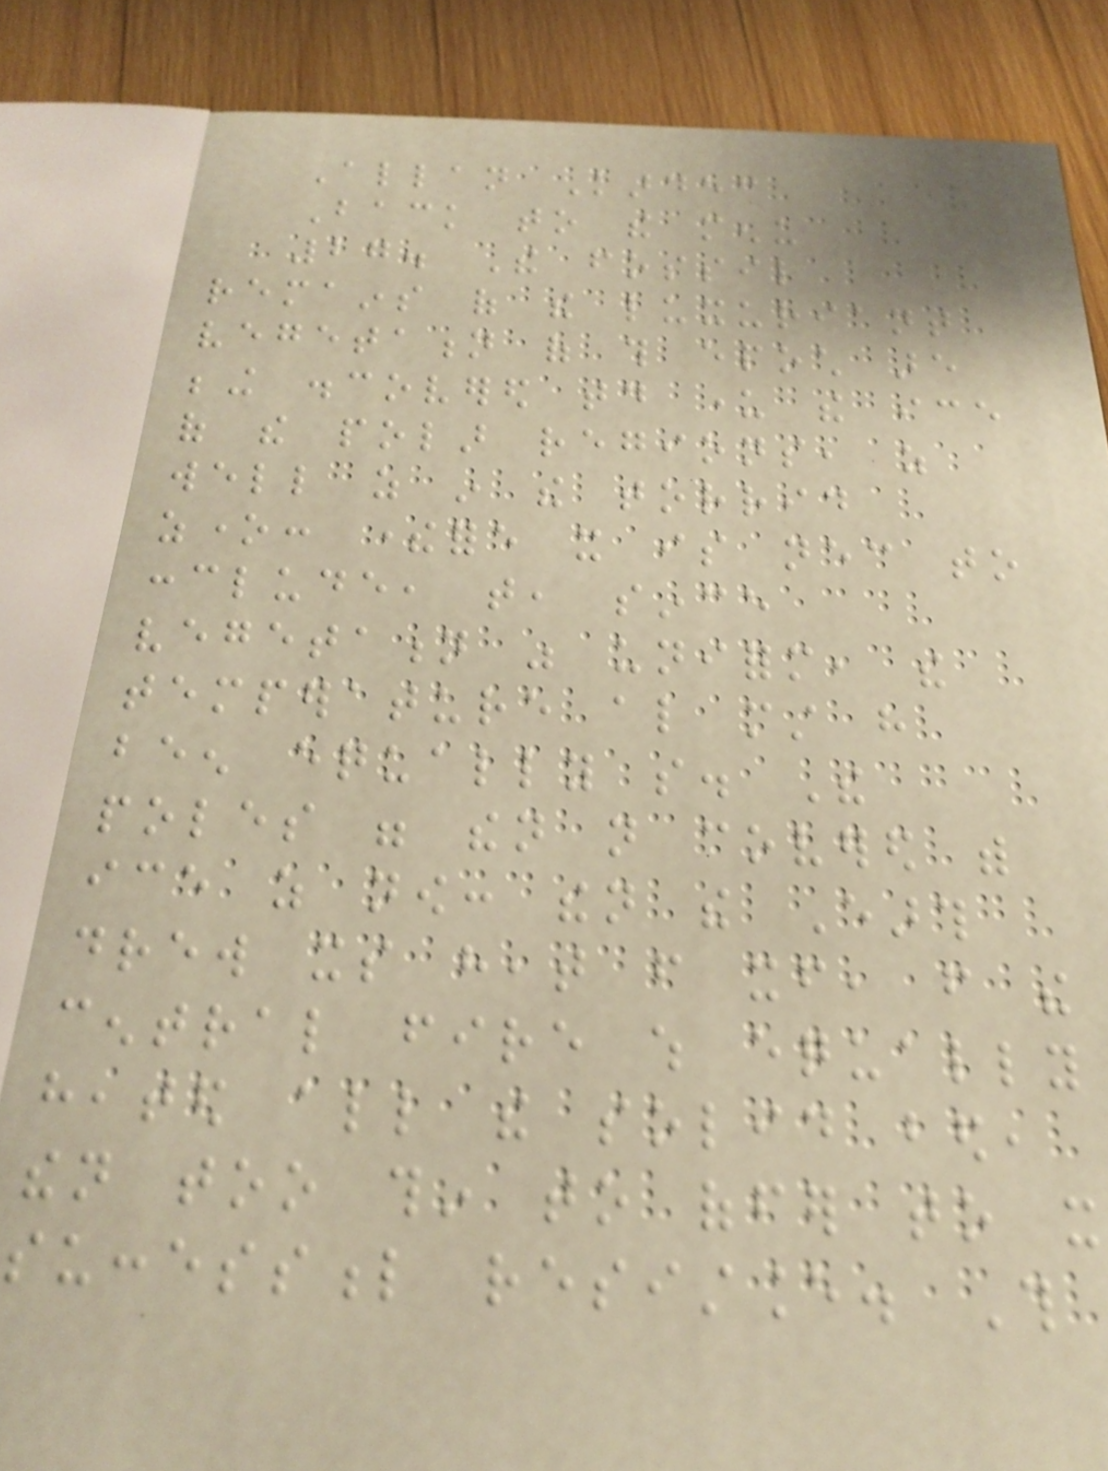Allan Kardec
Back to the menu
27. The fossil
remains of the luxuriant
vegetation of this epoch are
being discovered today under the ice
of the polar regions, as
well as in the torrid
zone: therefore it is necessary to
conclude, that, since
vegetation was uniform, the
temperature also must have
been equally so. The
poles were then not covered with
ice as now: then the Earth
drew its heat from itself, from the
central fire which equally
heated all the solid bed,
then too thin to offer to it
successful resistance. This
